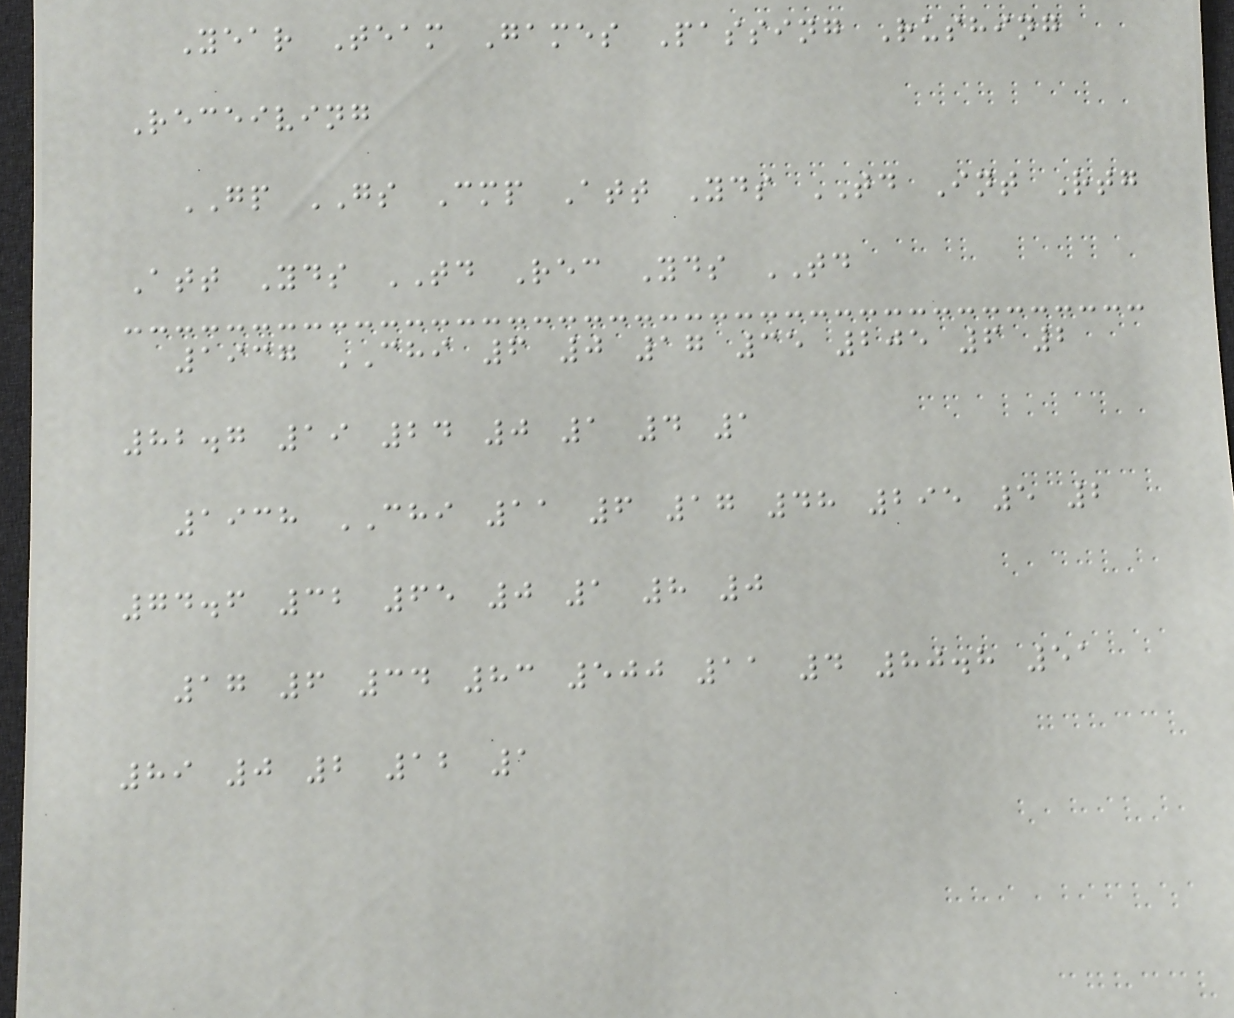Year Team Games Passing Rushing
Receiving
GP GS Cmp Att Yds TD Int Rtg
Att Yds TD Rec Yds TD
1937 CHI 6 0 17 35 205 6 2
82.7 19 24 0 1 4 1
1938 CHI 11 6 17 48 295 5 2
74.6 32 65 0 1 8 0
17 6 34 83 500 11 4 80.8 51
89 0 2 12 1
